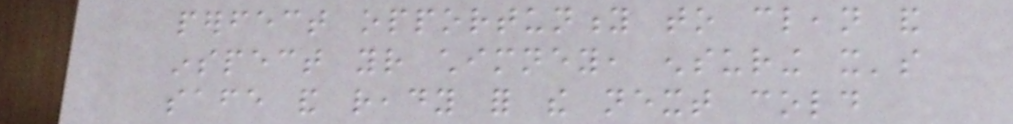perfect opportunity to clean and
inspect your chimney, ensuring it's
safe and ready for the next cold
